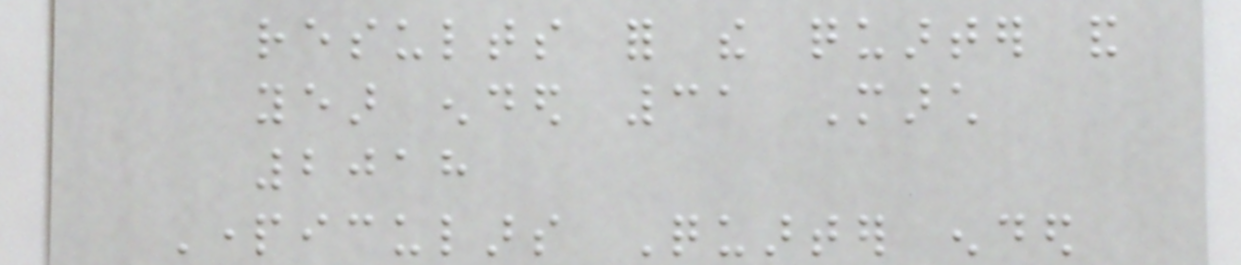results for the quarter and
year ended 31 March
2018
Particulars Quarter ended
